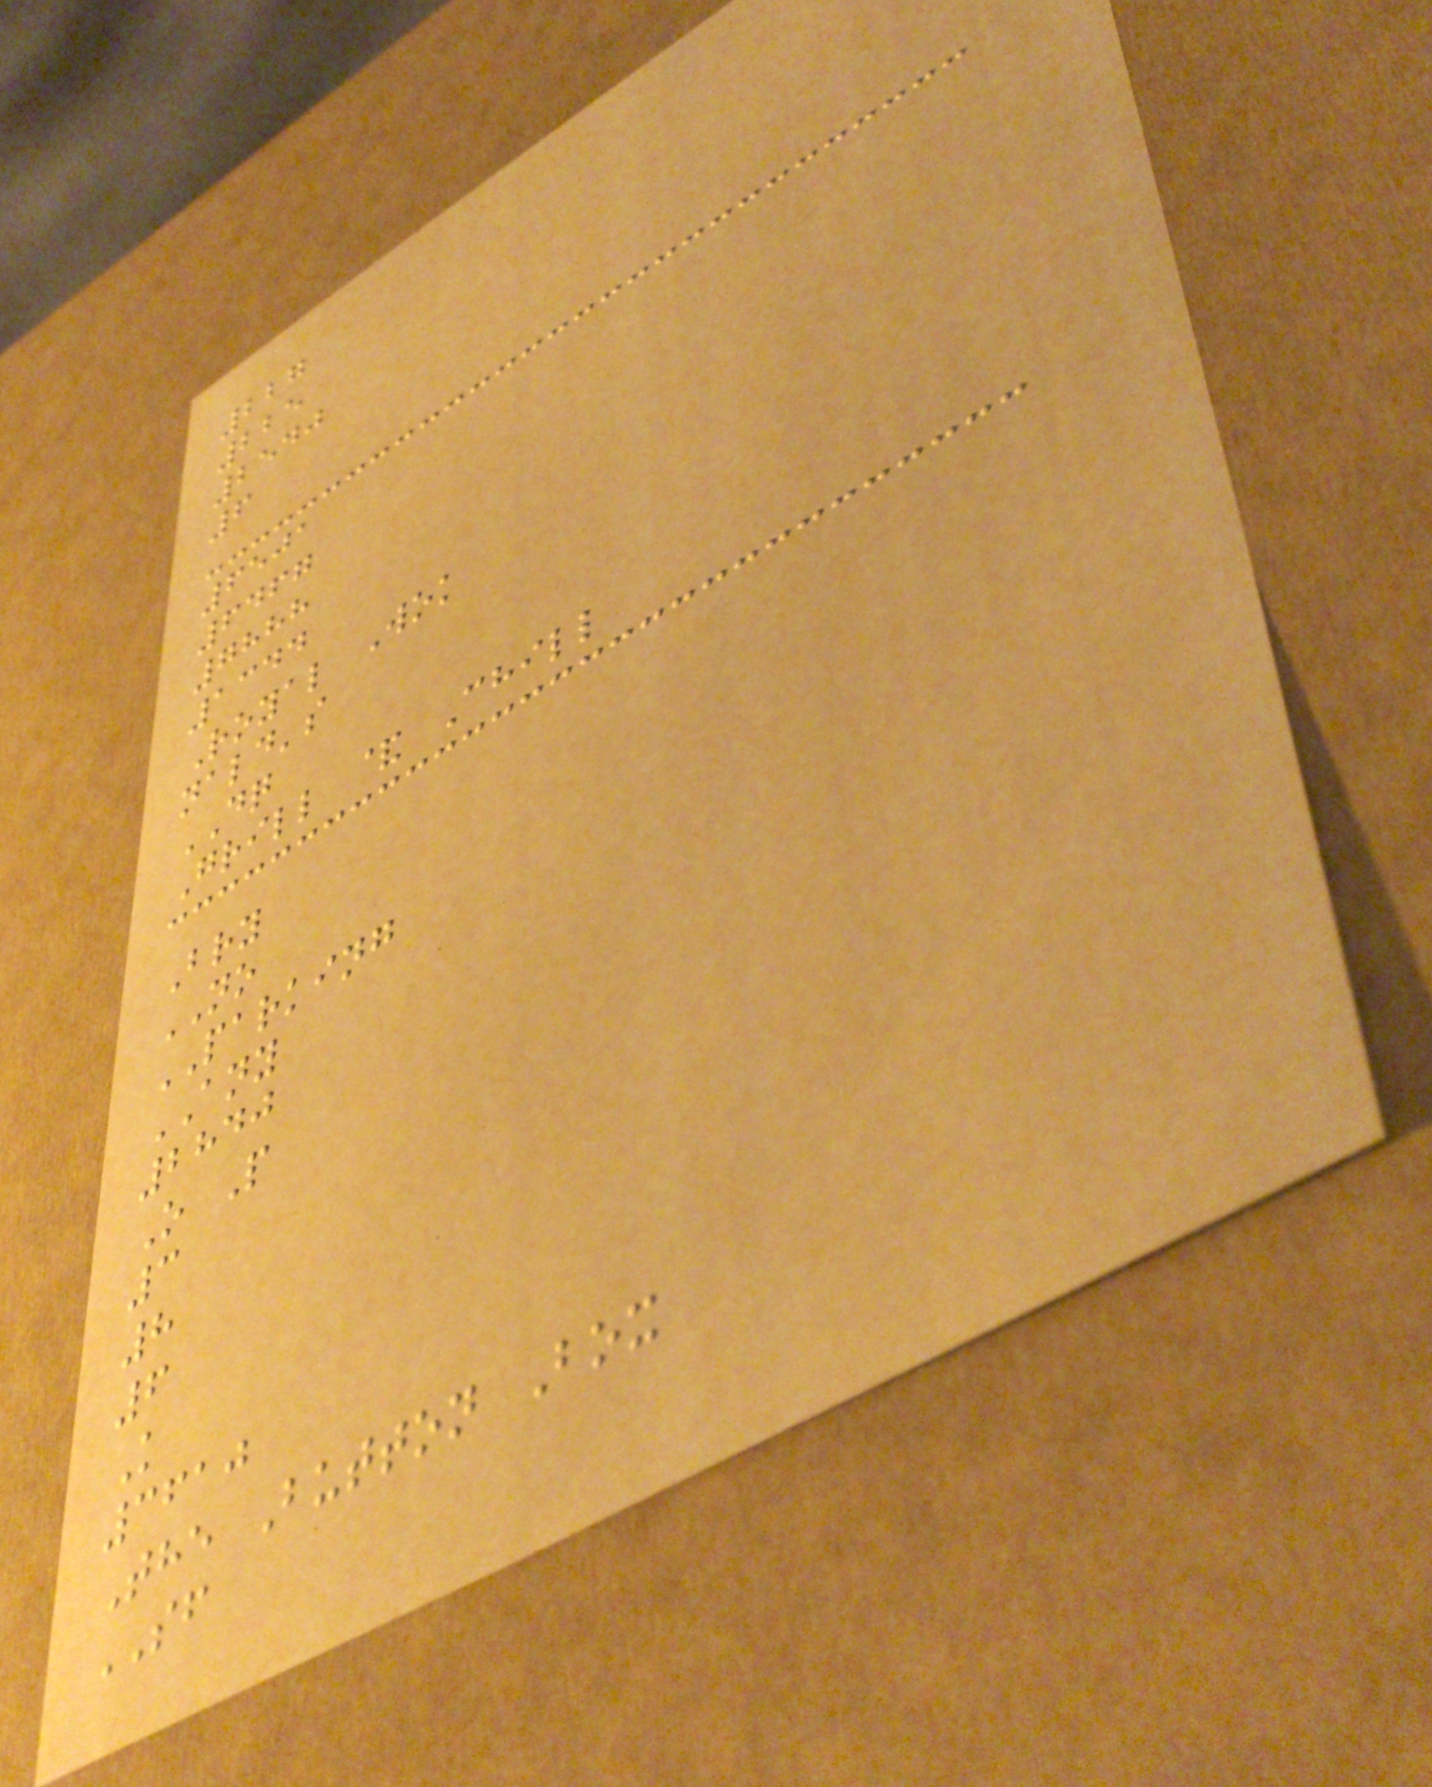227
225
2540
6
6501
6467
7888
1344
Royal Wok
nald's
DQ
Grill & Chill
Bry
NO
PARKING
ANY
2840
O P
3
8
6
K
3610
The Button Box
SF
